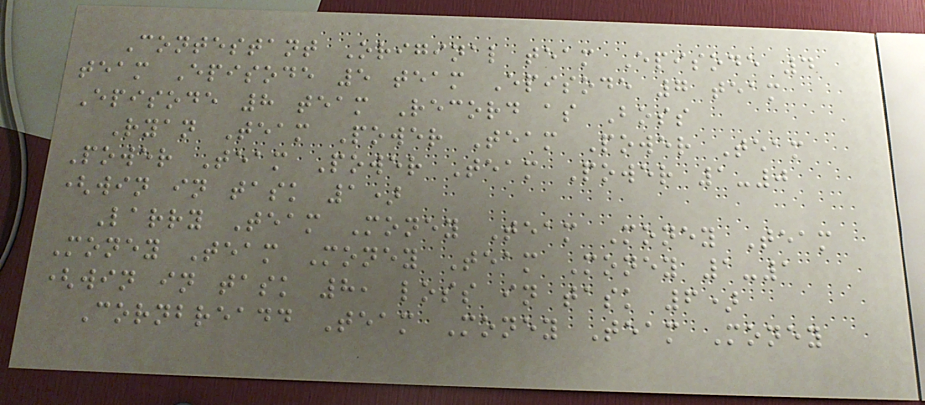Contestant Original team Episode 4
team Episode 5 team Episode 7 team
Episode 8 team Record as Boss
Ryan Team Power Team Power Team
Power Team Power Team Power 1-0
(win in task 1)
Larry Team Money Team Money Team
Money Team Money Team Money 1-1
(win in task 8, loss in task 6)
Cornbreadd Team Money Team Money
